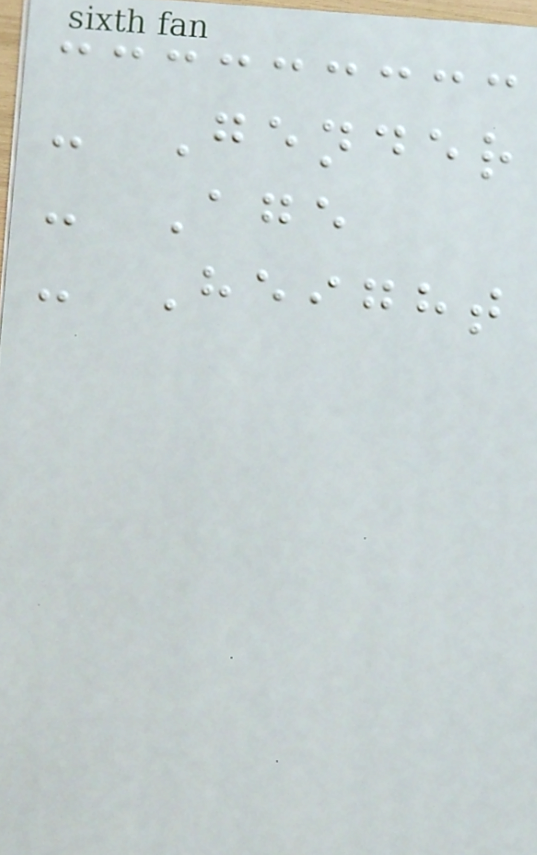- Gender
- Age
- Height
